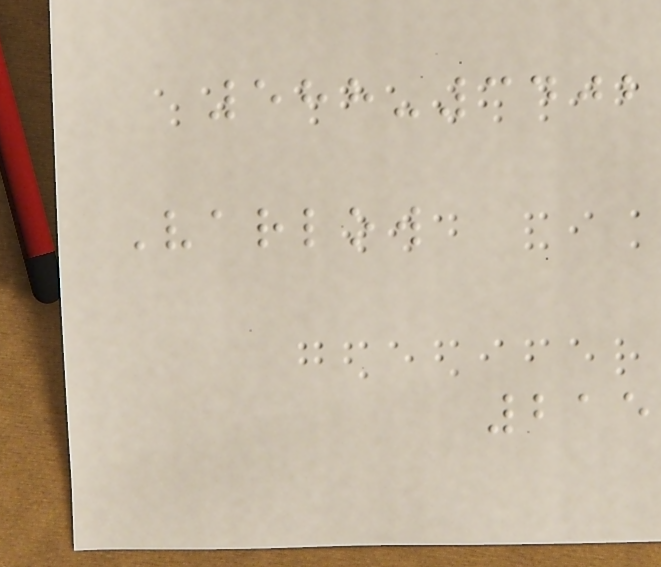588-3402
Varlow
215
